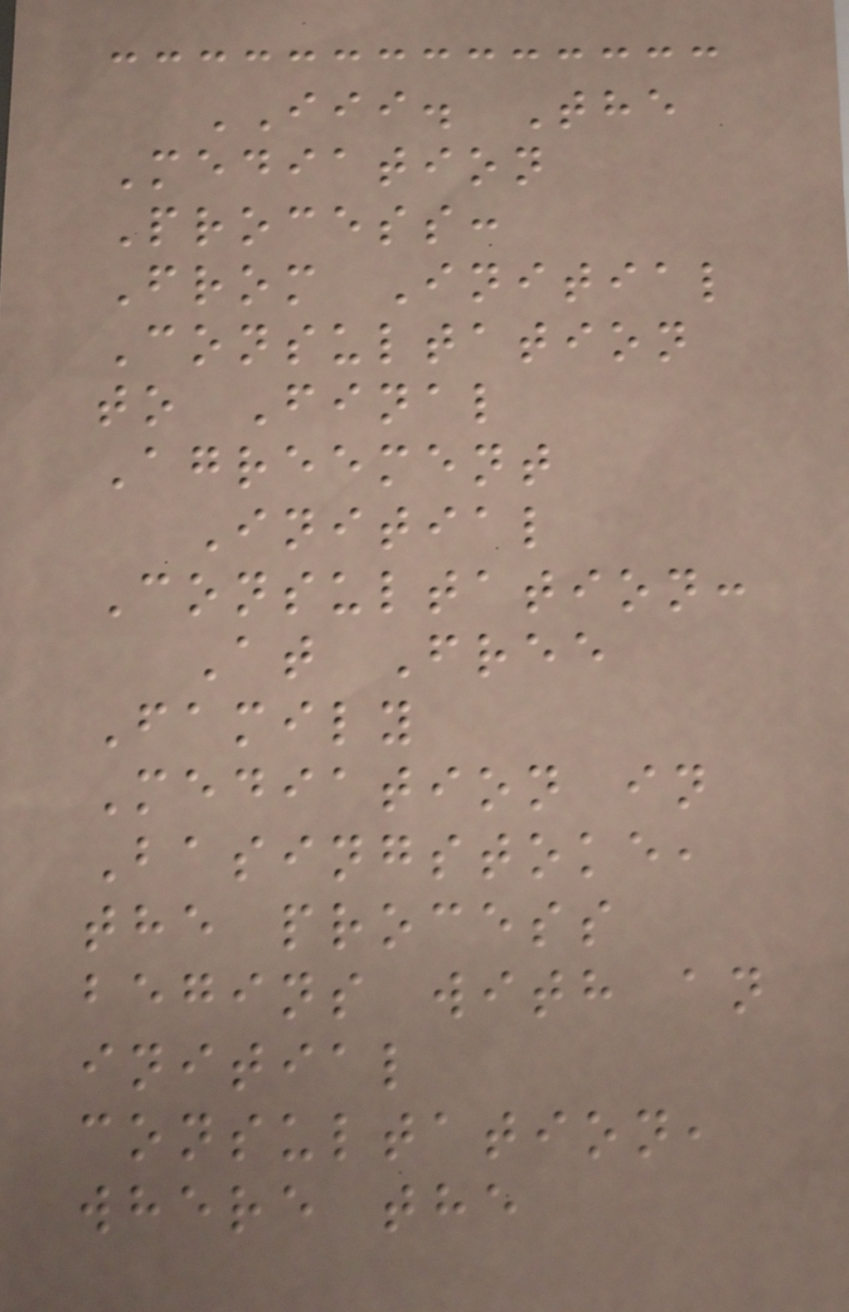III. The
Mediation
Process:
From Initial
Consultation
to Final
Agreement
Initial
Consultation:
At Free
Family
Mediation in
Basingstoke,
the process
begins with an
initial
consultation,
where the
